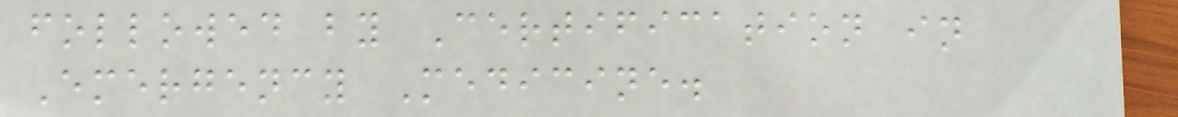followed by Certification in
Emergency Medicine.
